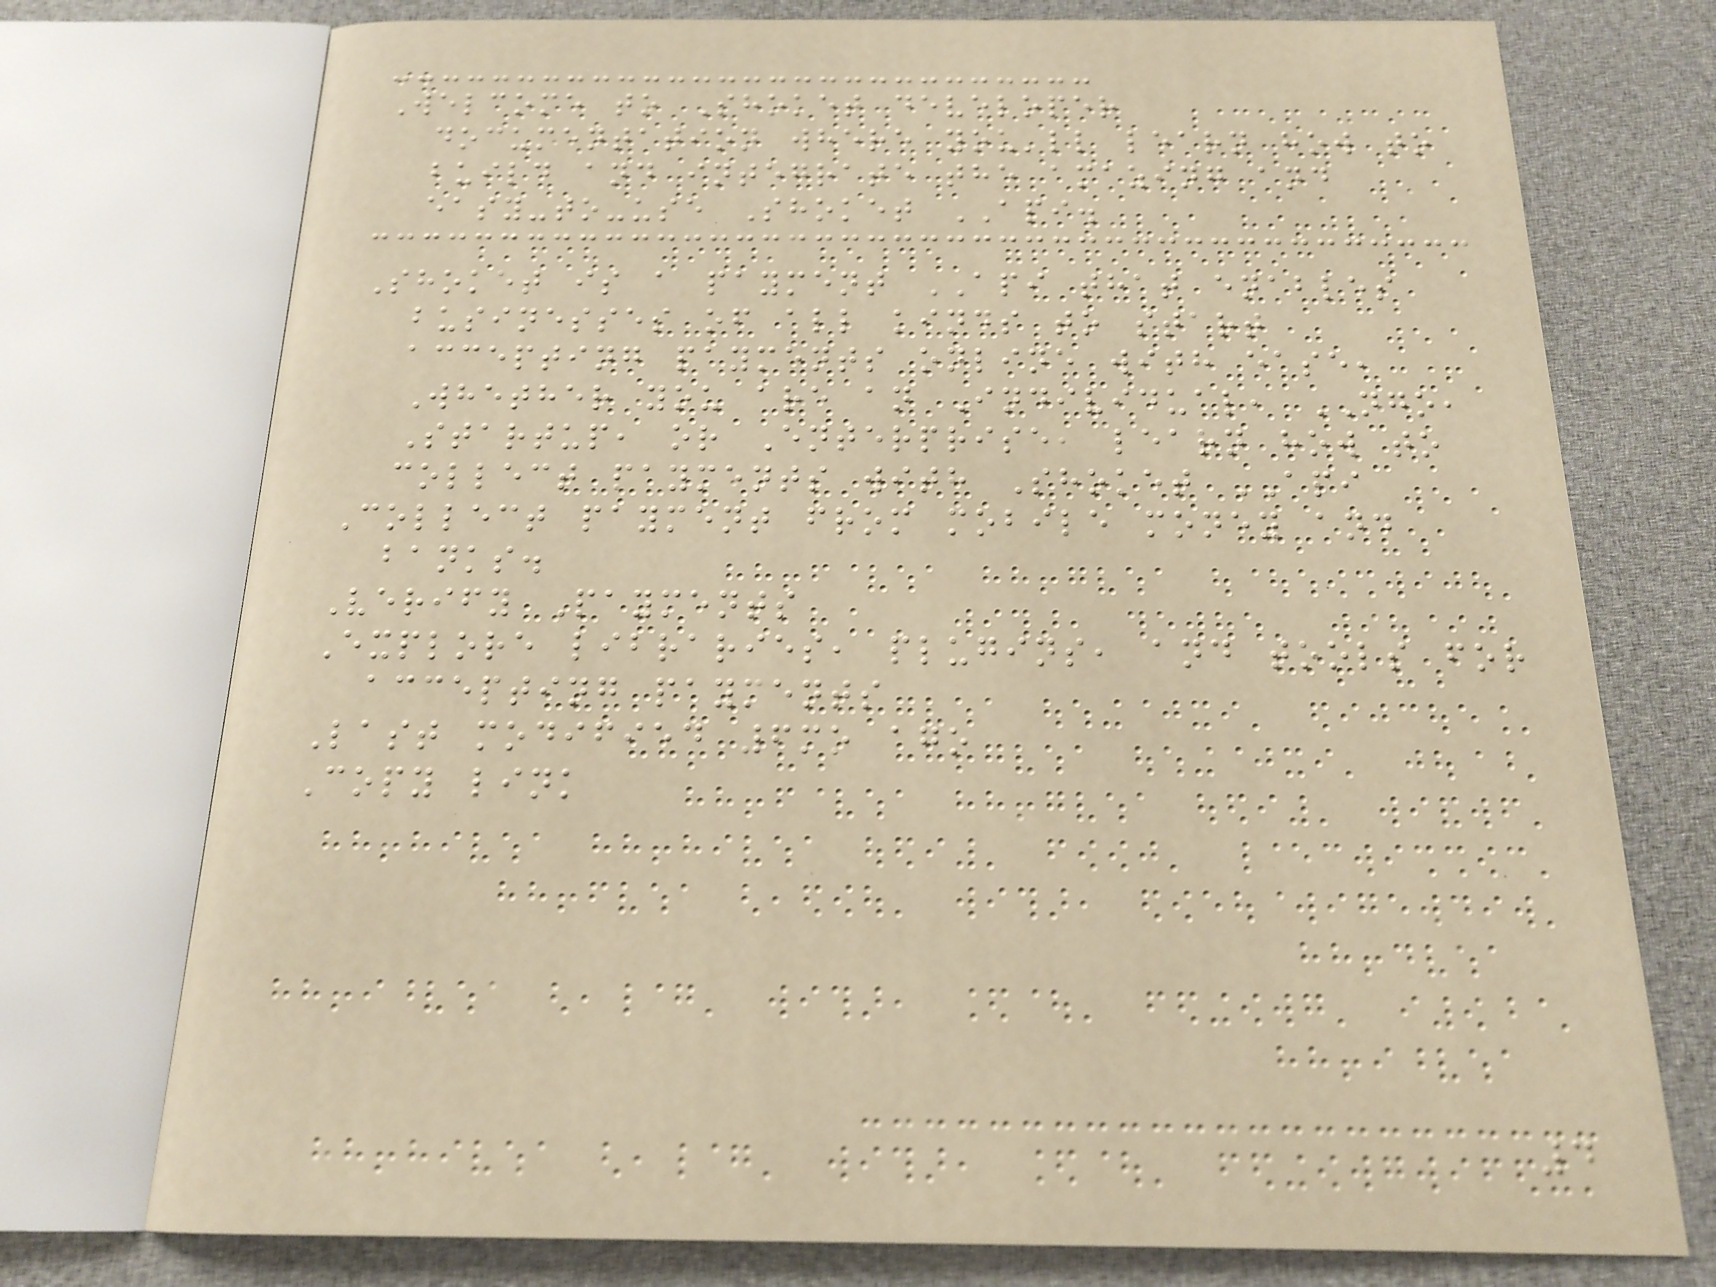Welcome to Shoket developer
documentation where you'll learn how to
build and integrate the amazing and
easy-to-use Shoket API.
Shoket is a payment API that enables
businesses of all kinds to start
accepting payments online with ease,
Whether you are an Individual, NGO,
Startup, or Enterprise, learn how to
collect payments with Shoket API
Collect payment from mobile money and
banks.
Verify Payments
Explore libraries, plugins, and tools for
accepting payments
Last modified 6mo ago
Copy link
4
